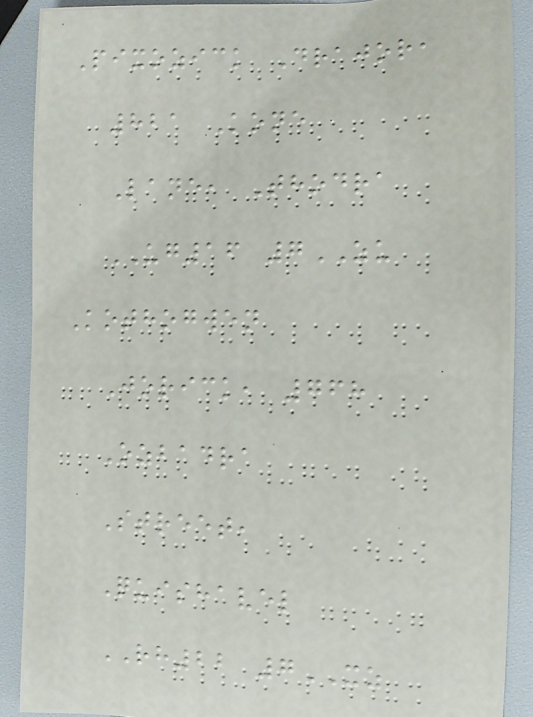Pixozick Drajor,
821 Kone
Lane, Thodra
UG16 7ZU
Kothogwen
Jorick, 768
Ozbadra
Street,
Quishavel
RH22 7XZ
